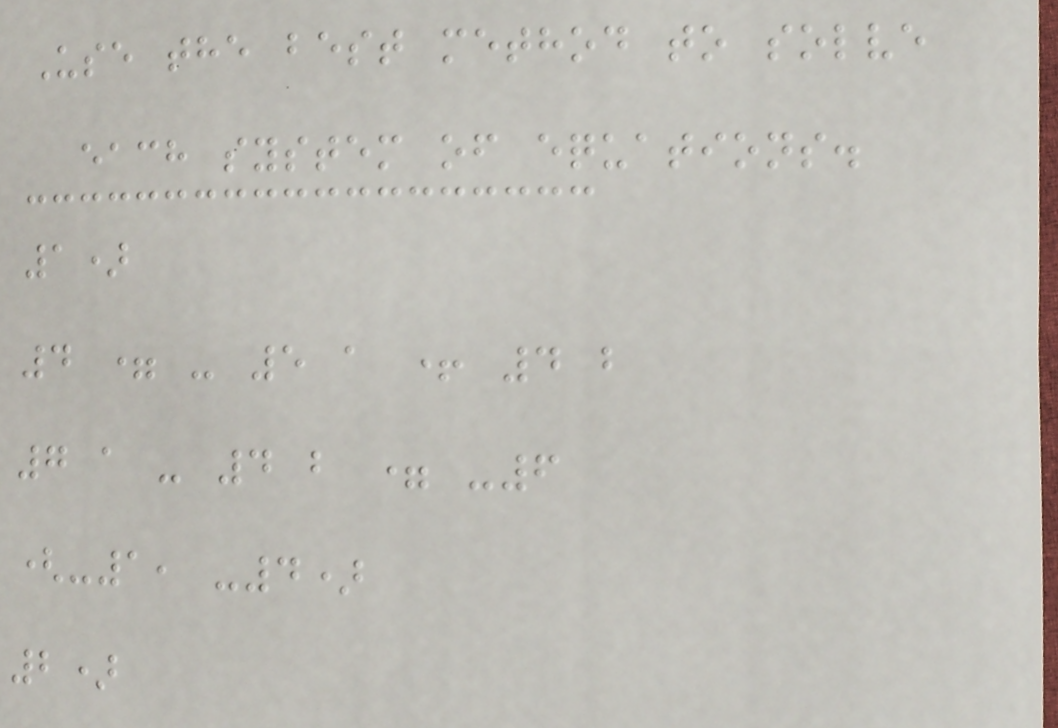Use the best method to solve
each system of equations.
1)
4 = - 5 a + 4 b
7 a - 4 b = -6
(-1, -4)
2)
